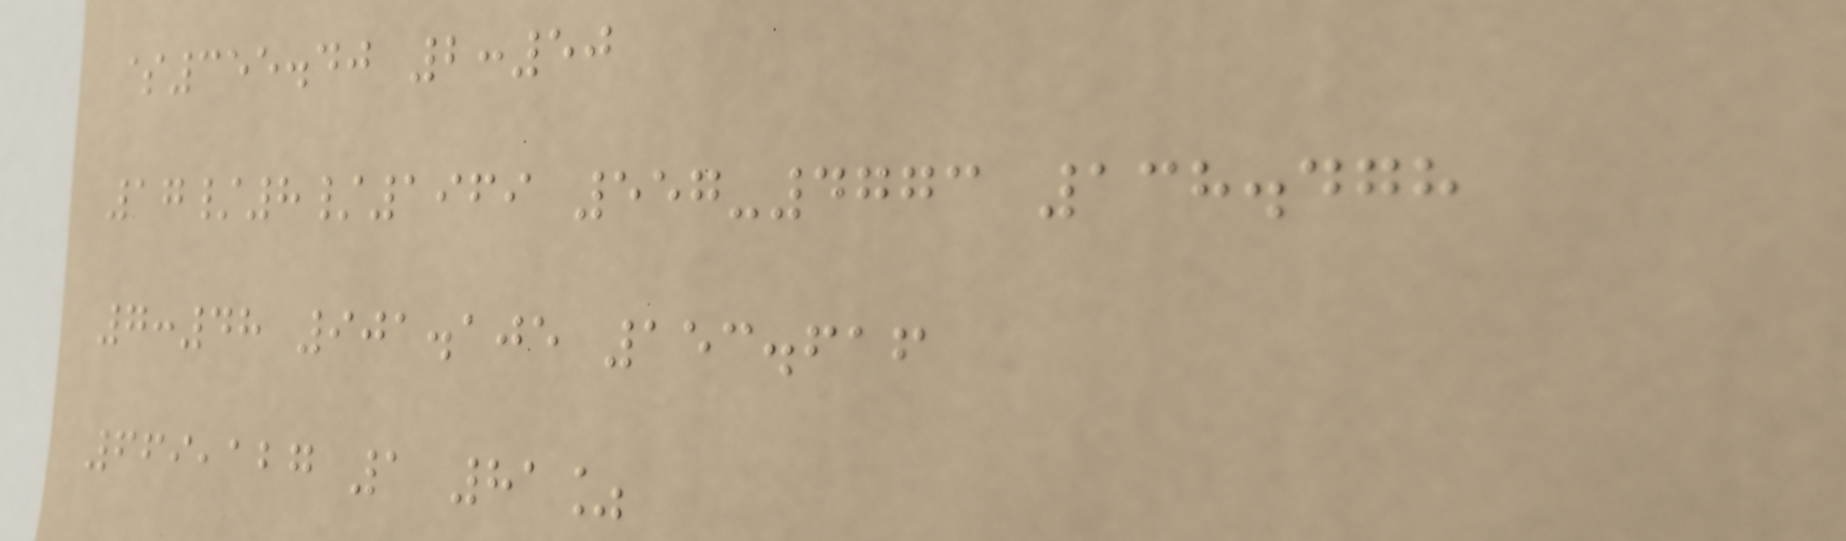$355.40 2:50
17/8/1969 557-4773 138.478
7:48 901.105 153.616
669,127 1 81%
